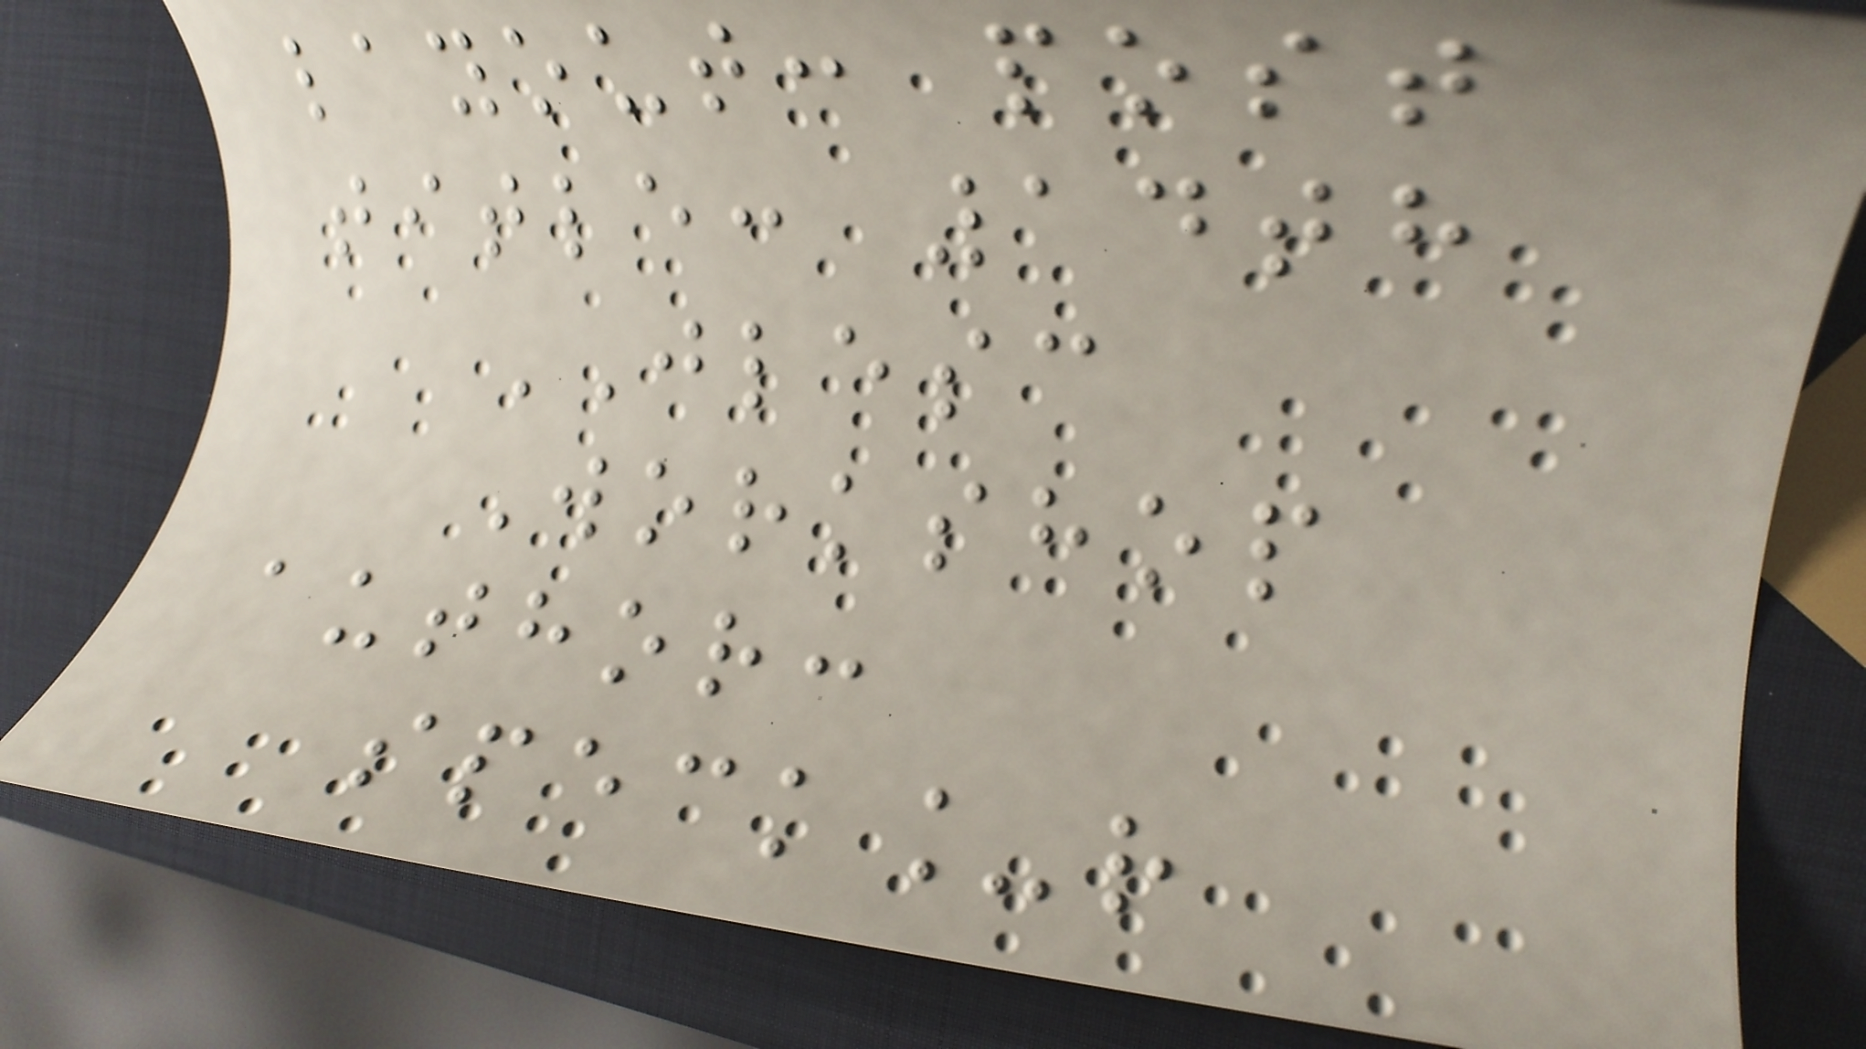layout: post
title: 14th
JLESC
Workshop
author:
speck_r
